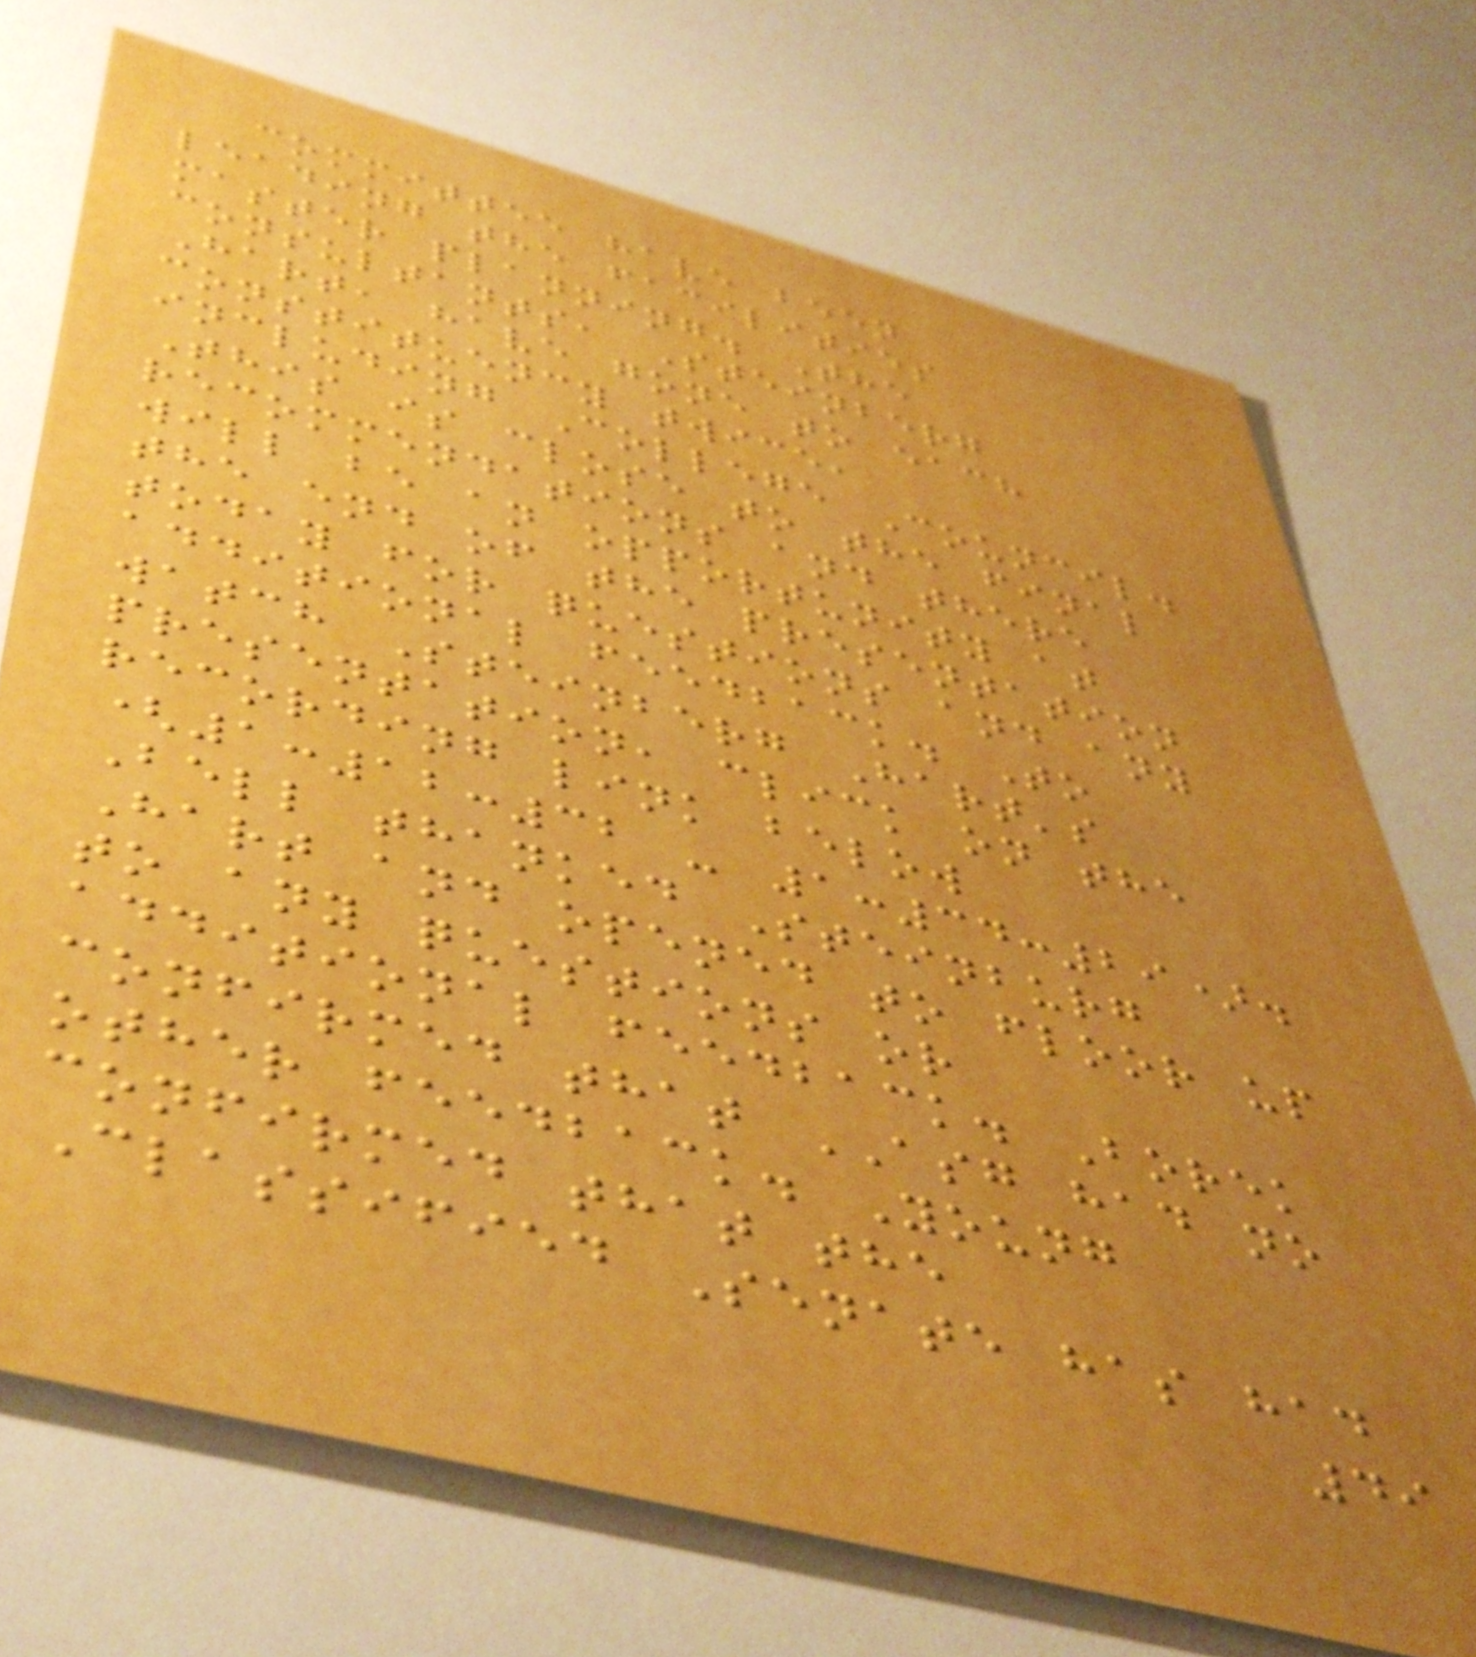committee have been
leading the facilities
master planning. The
consultants, Steinberg
Hart, have gone to each
constituency twice,
including College Council.
This is close to the final
recommendations and there
will be an opportunity at
the end of the presentation
today for questions and any
additional feedback. To
watch Steinberg Hart's
presentation, click on the
recording link below
(1:12:32 - 1:34:29).
Bell thanked Steinburg
Hart and opened to floor up
to any questions or
additional feedback. Borek
confirmed that ASG had no
other feedback. Young
confirmed that the
Classified Senate has had
49
